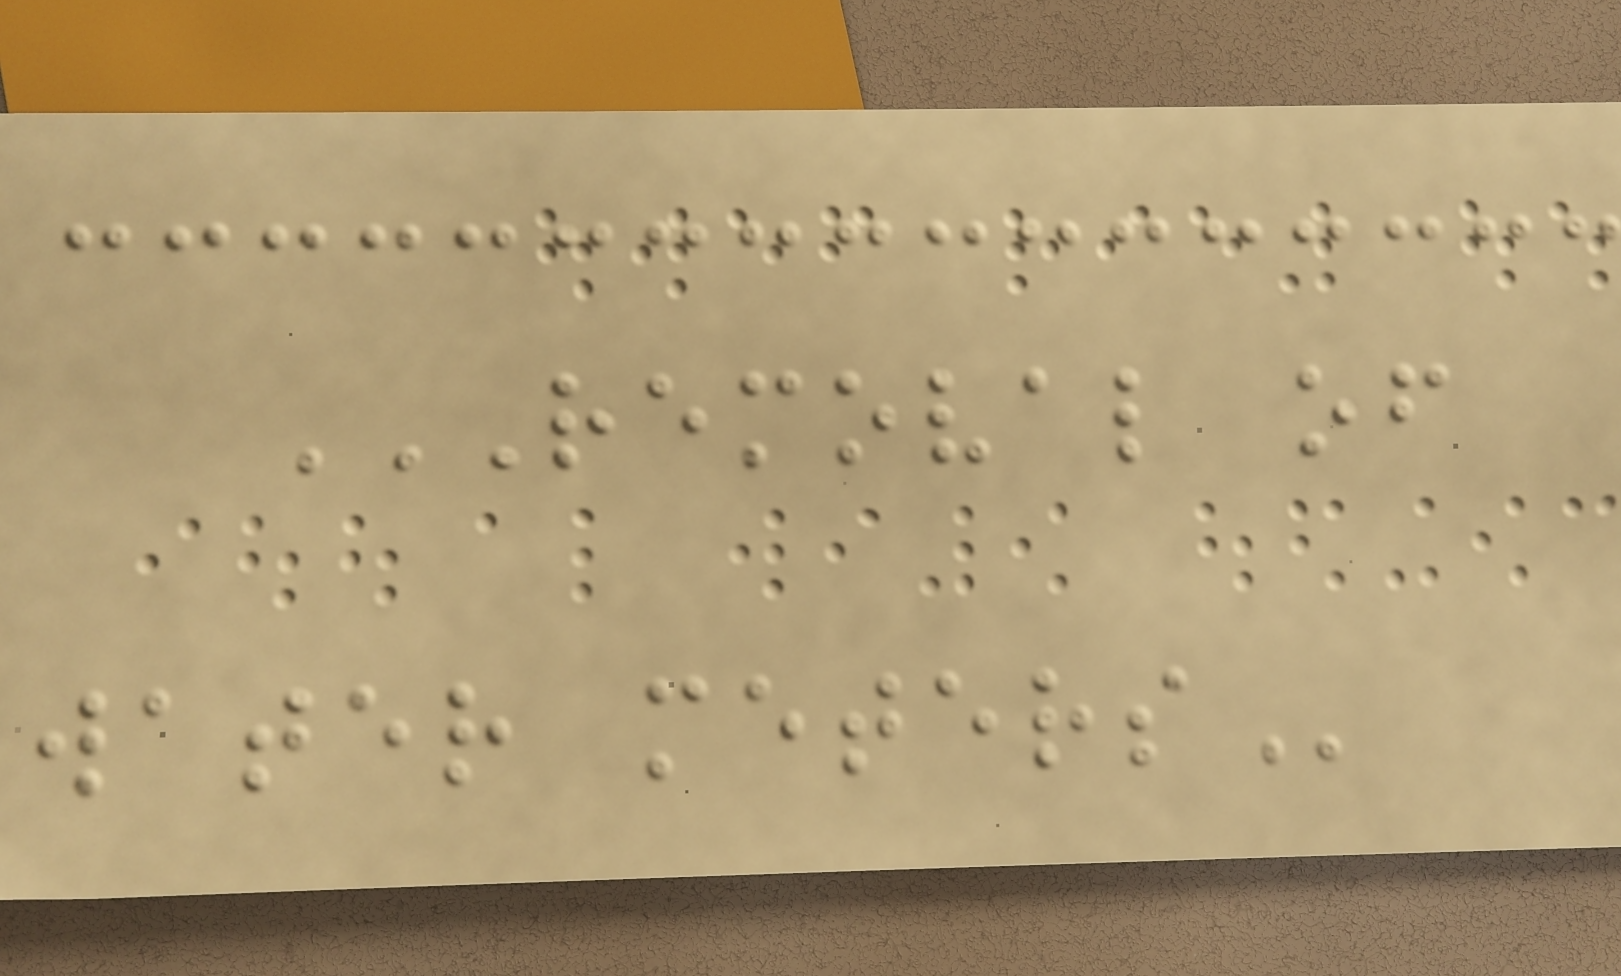REMOVAL OF
WATER METERS
